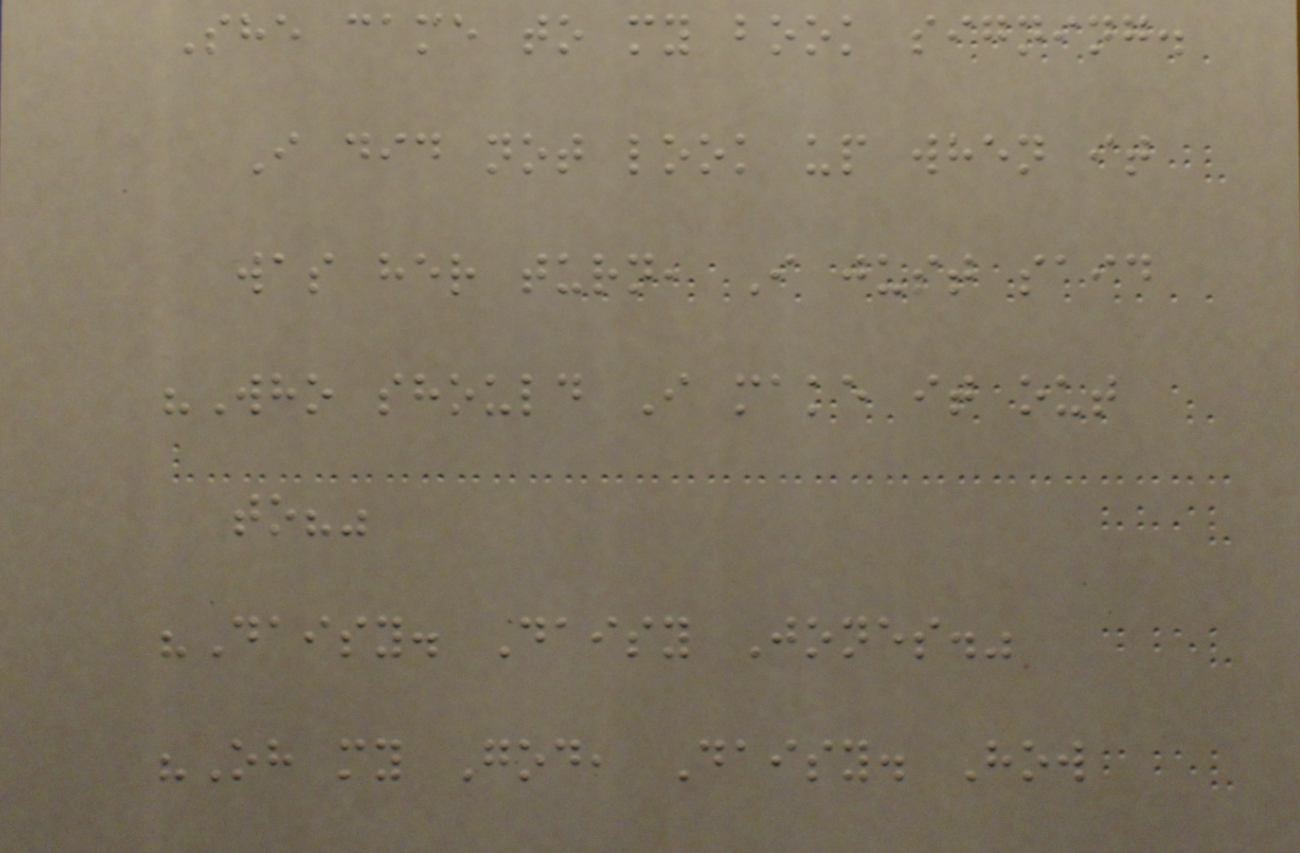She came to my book signing.
I did not look up when it
was her turn, I just said
"Who should I make it out
to?"
"Daisy. Daisy Jones."
"Oh my God, Daisy. How
